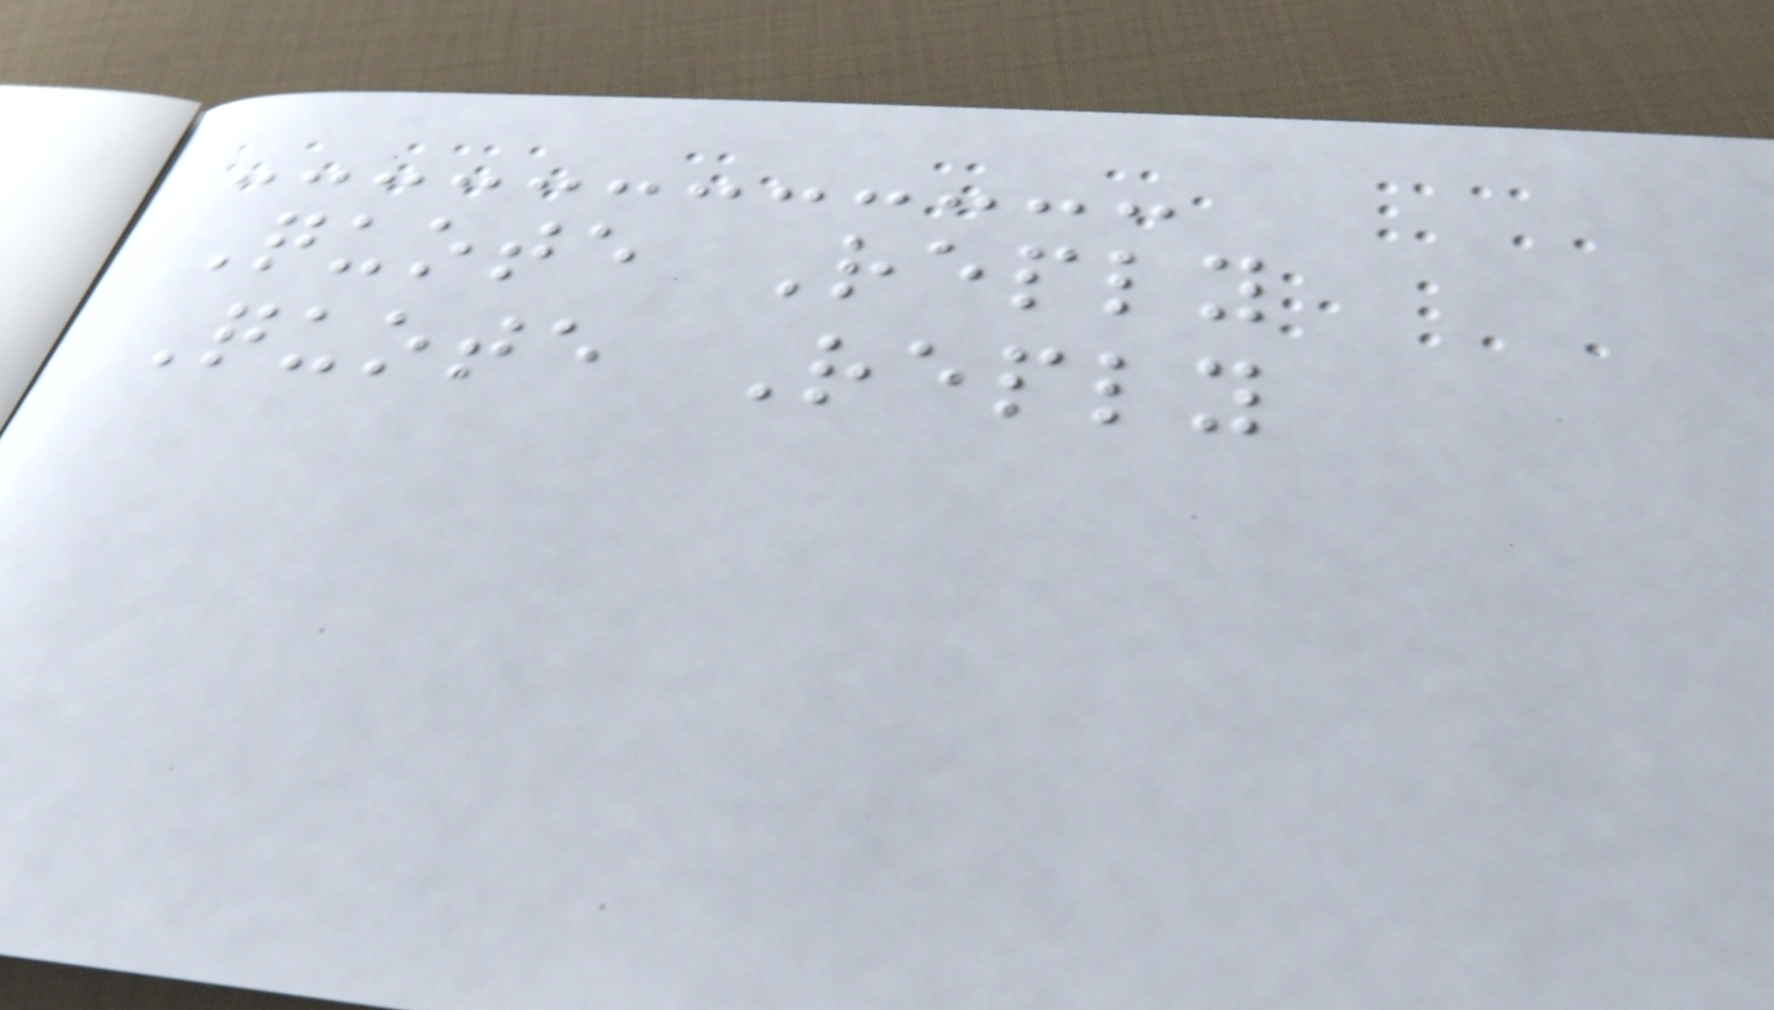Quote Reply
Quote Reply
